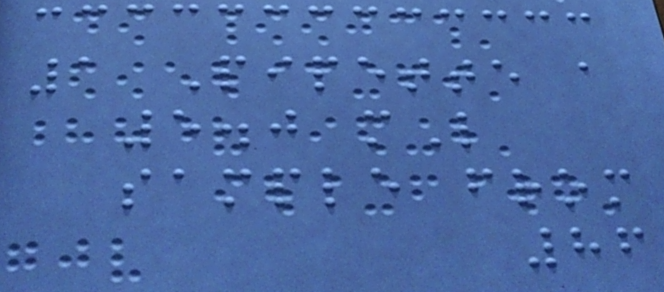1 Pipette a
5.0 mL
sample from
86
